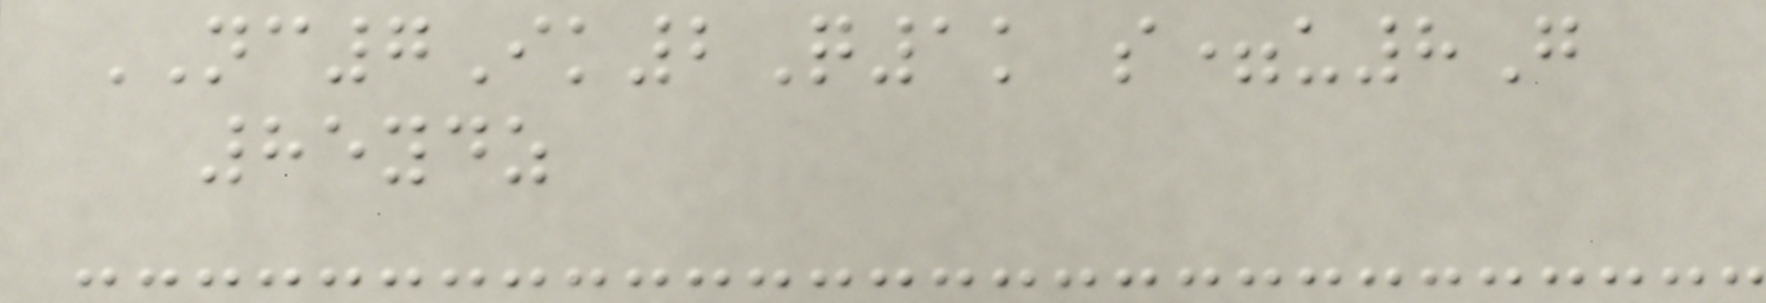NC7Ik2Q1k s=u8G
85ydz
